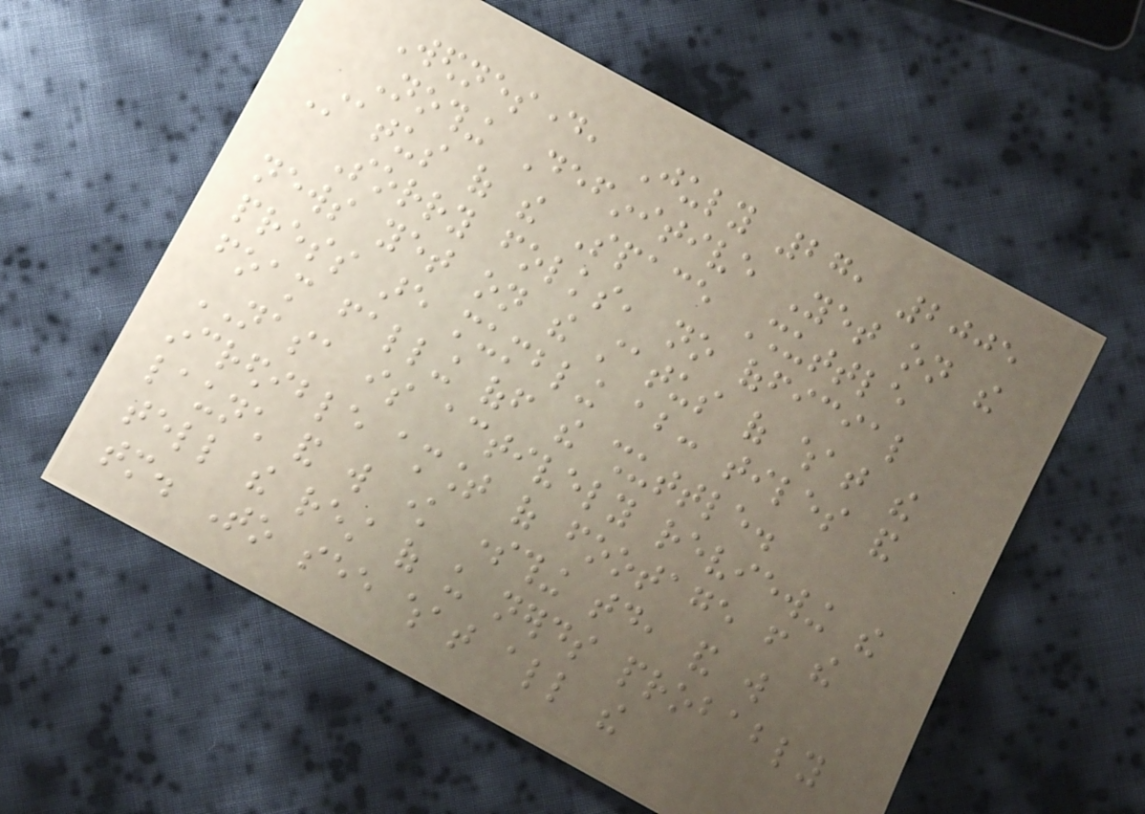Wednesday, July 27, 2005
Nothing Definitive Yet on the
Status of the Space Shuttle
Sorry folks, no official
news yet on the status of what the
press are mumbling about: tiles and
foam falling off the shuttle.
NASA is actively reviewing the
incredible amount of footage from the
launch and will know something today, and will
tell the rest of us nerds probably
tomorrow. To see what all the
